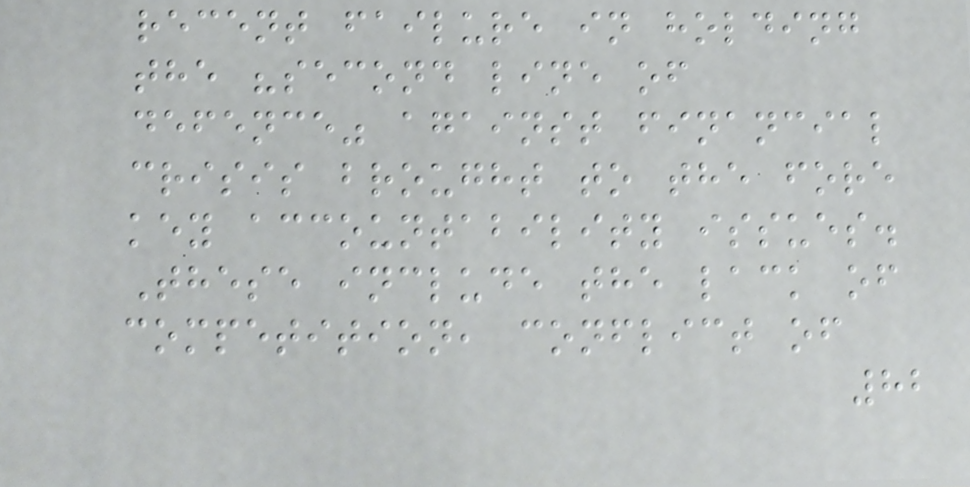recent failure in holding
the "second line of
defence" against financial
crisis brought to the fore
key accountability issues.
These include the lack of
competition, conflict of
82
